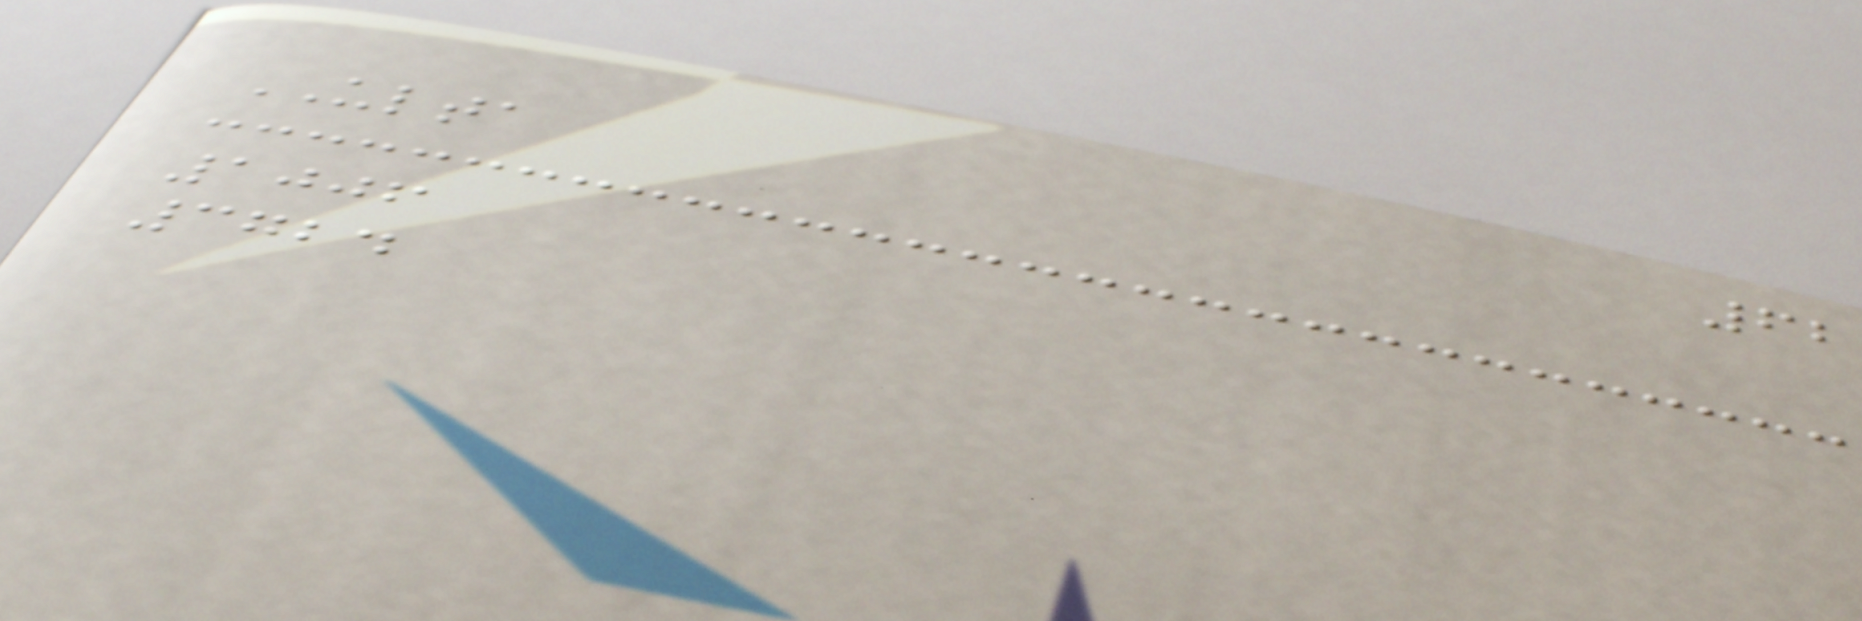62
ULTA
1006
3724
